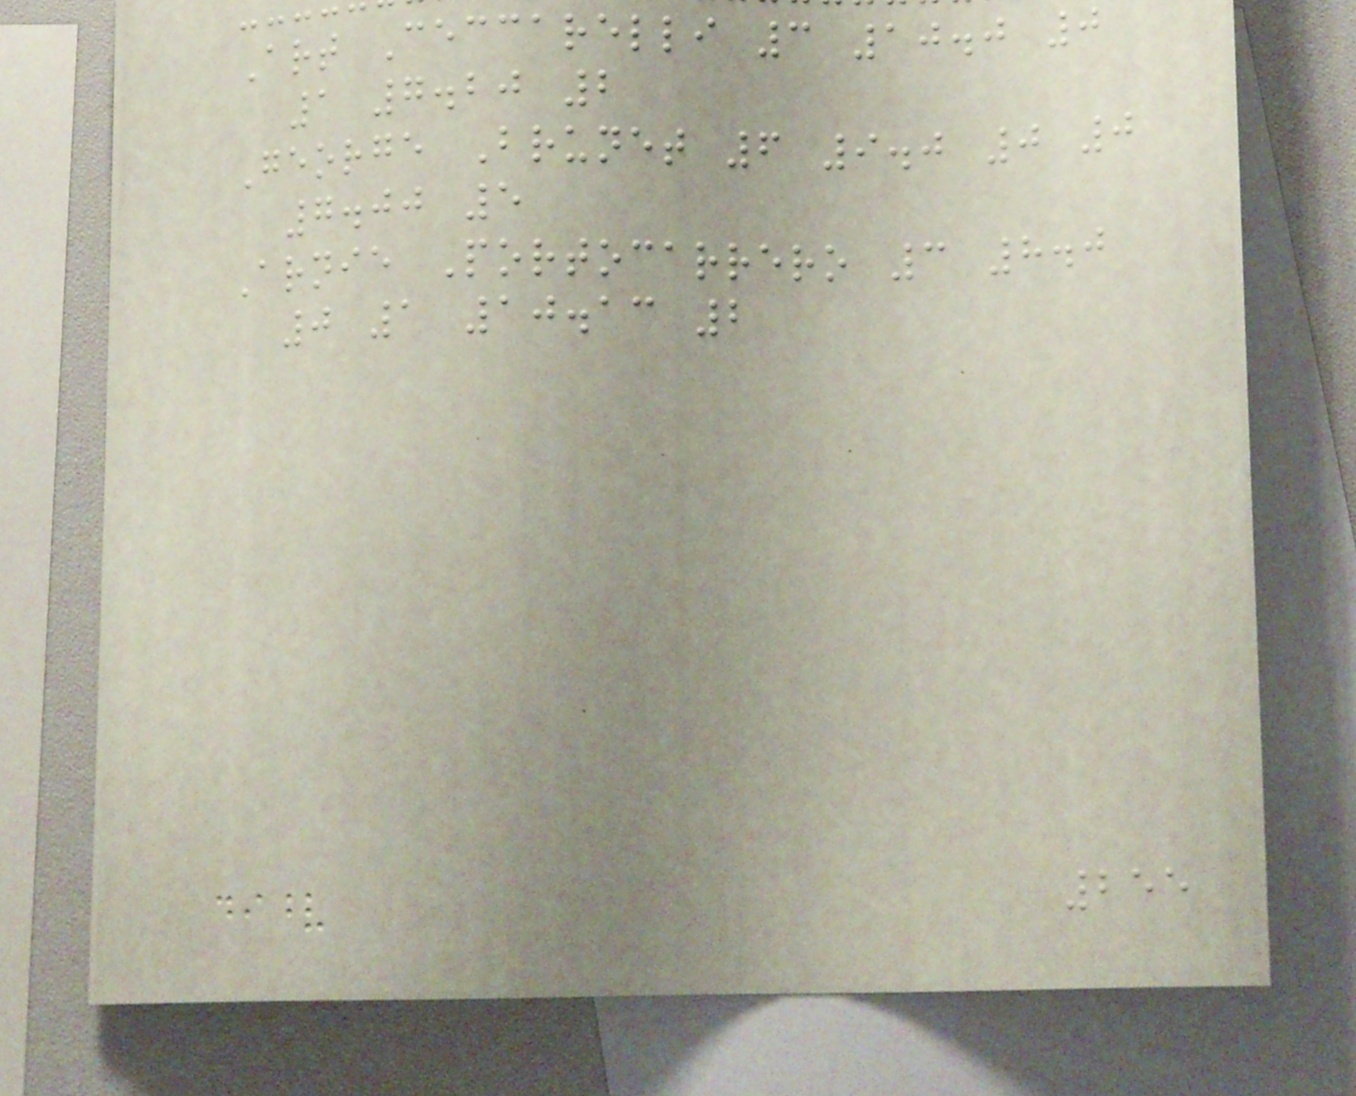Art Ceccarelli 3 10.0 0
1 7.20 2
George Brunet 6 9.0 0 0
7.00 5
Arnie Portocarrero 3 8.0
0 1 10.13 2
255
